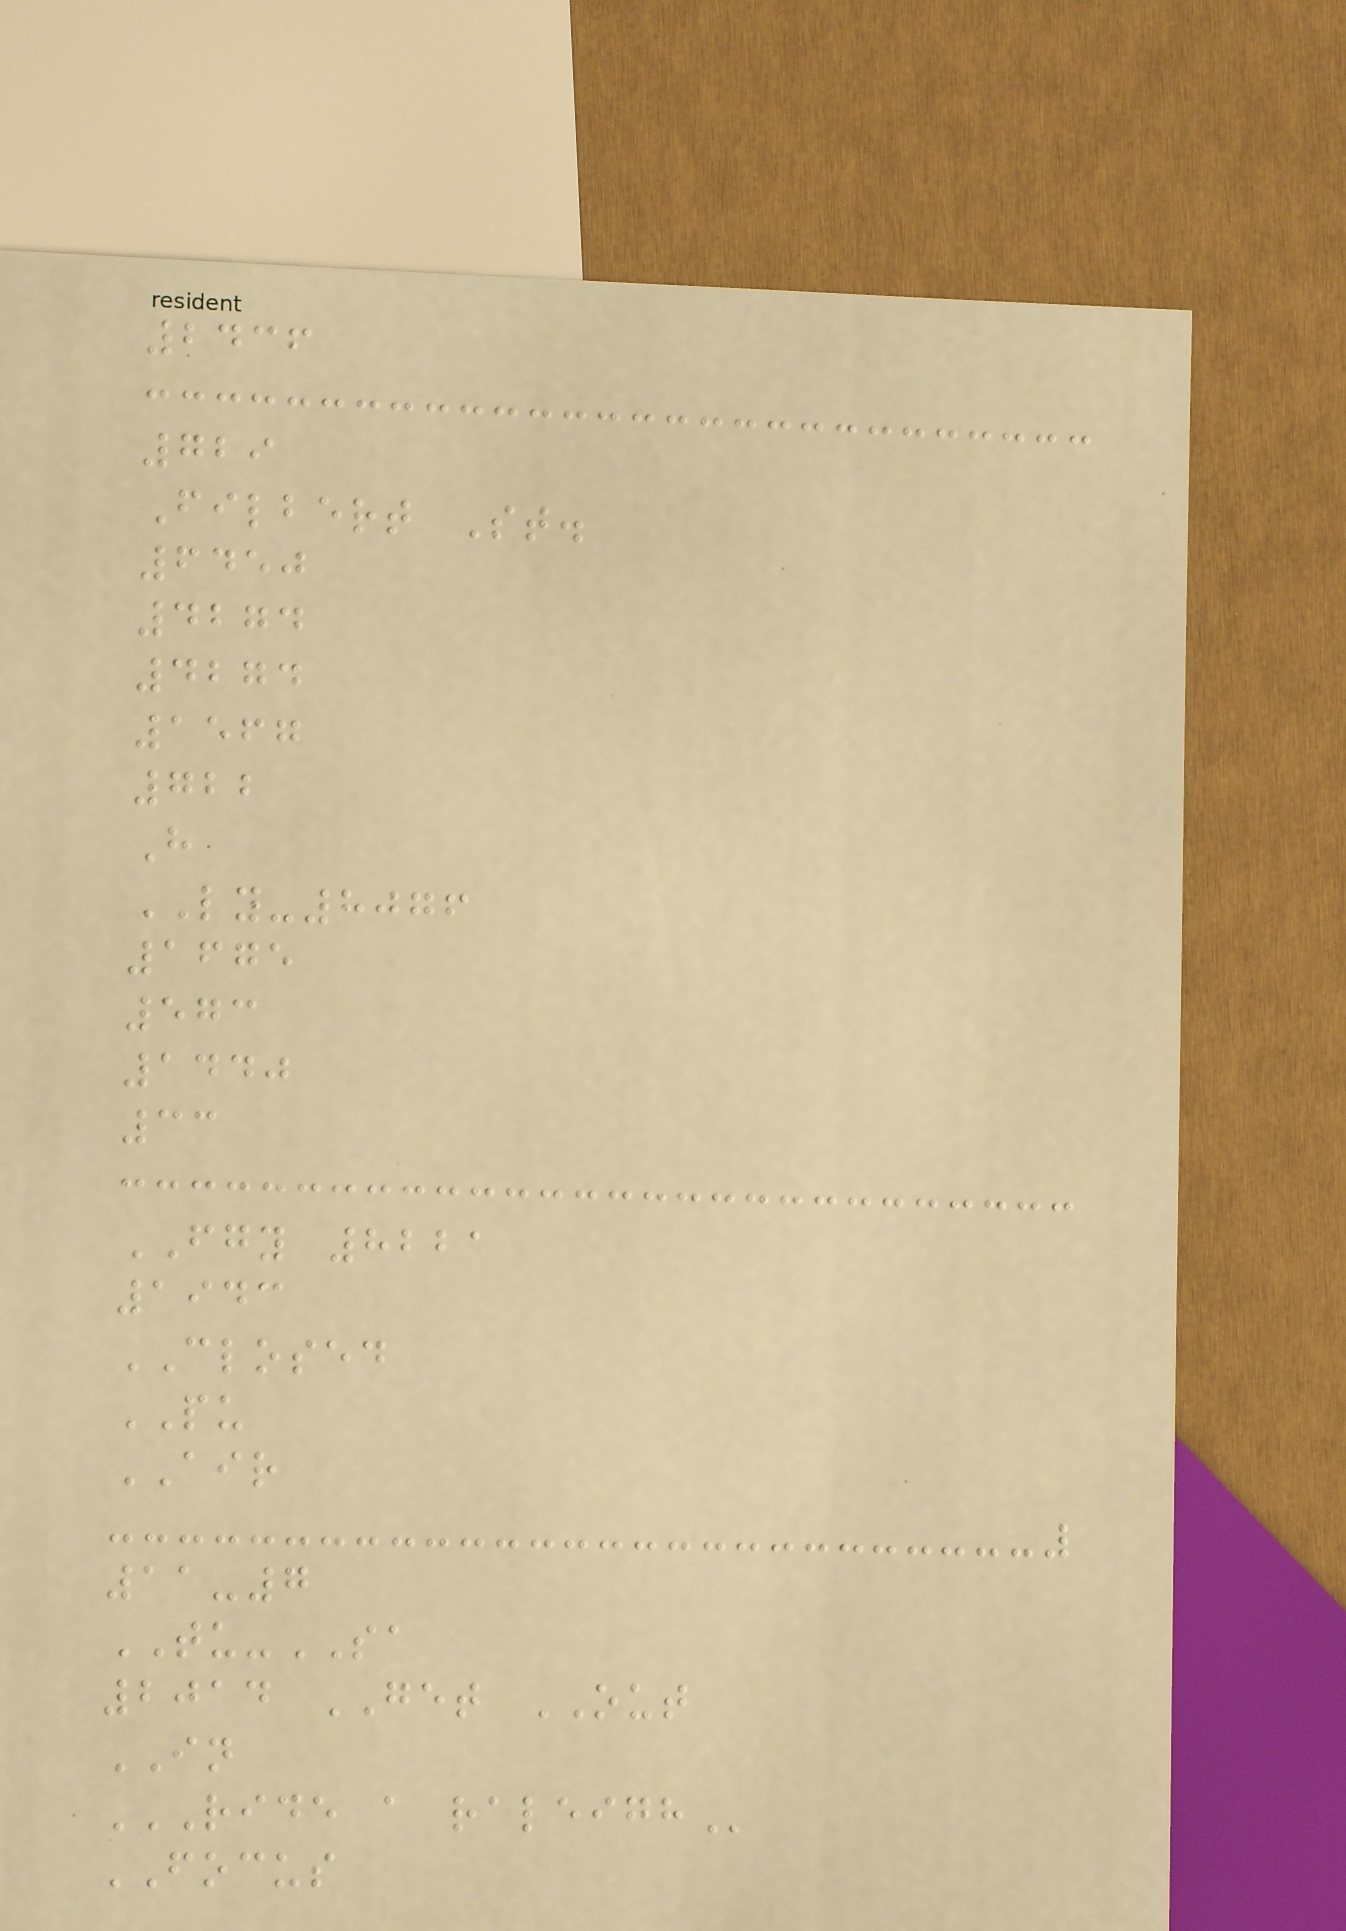2436
729
Filbert St.
6450
4274
4274
1567
722
H
LY-8076
1675
573
1440
33
FGY 8221
1943
CLOSED
PU
AIR
11-7
TU-SA
2014 GET OUT
IN
RIDE A RALEIGH
FOCUS
